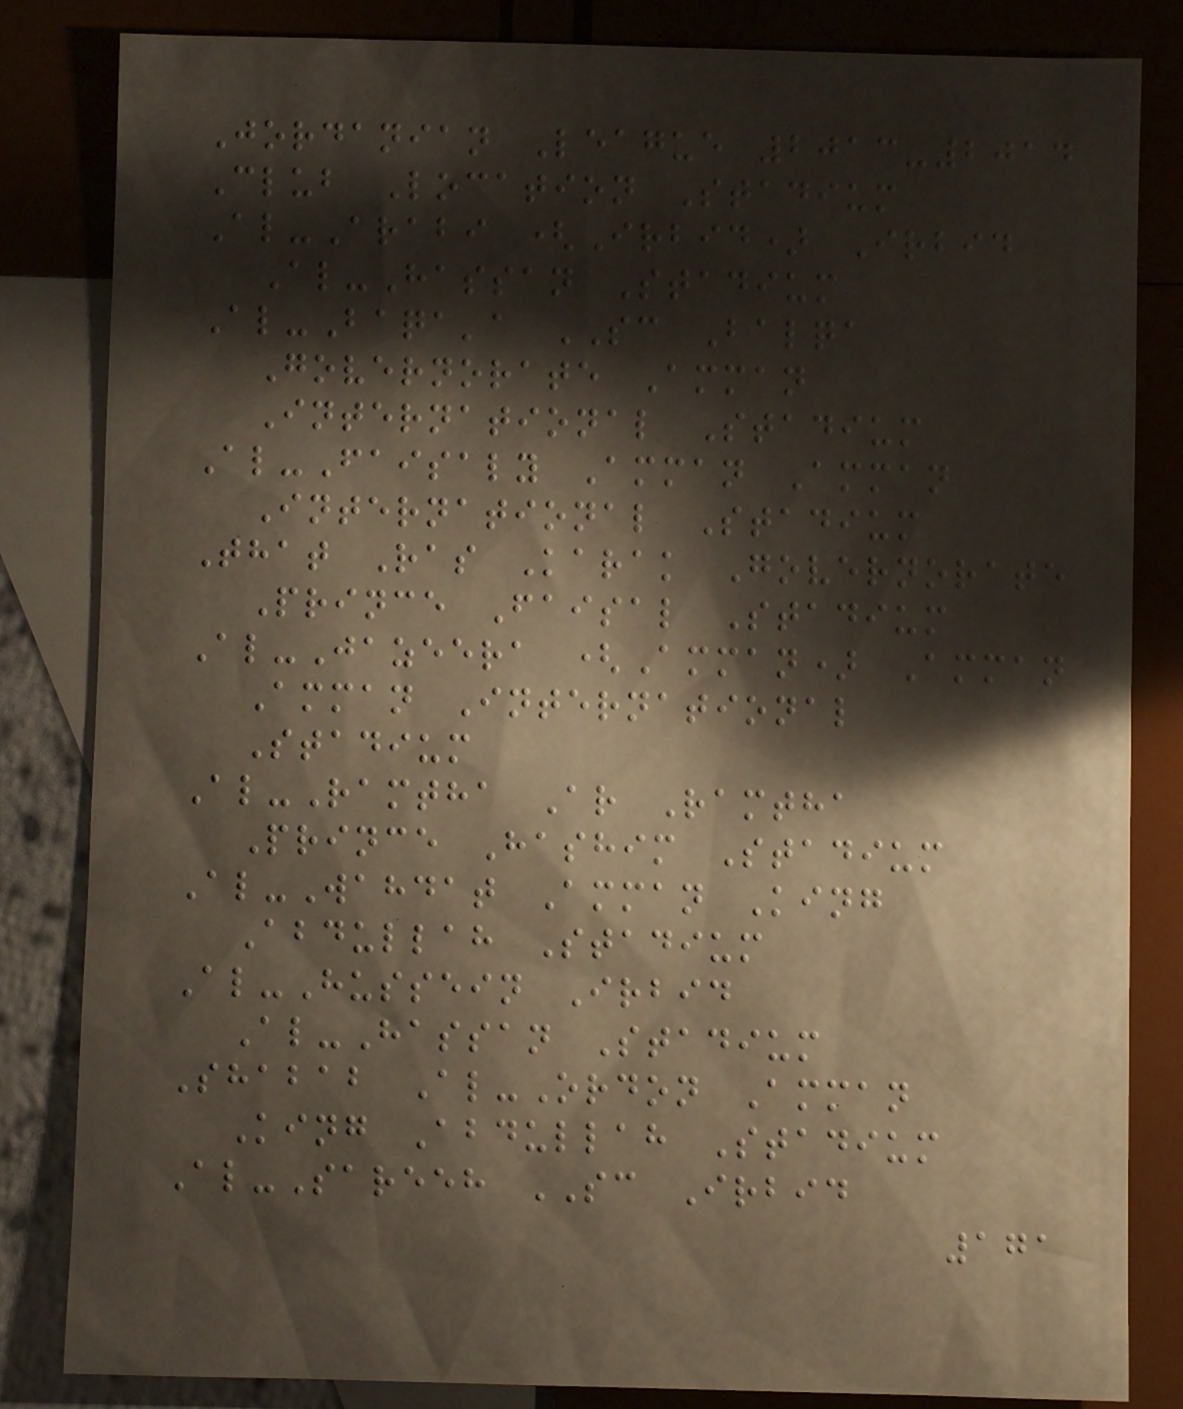Jordanian League 2013-2014
Club Location Stadium
Al-Arabi (Irbid) Irbid
Al-Hassan Stadium
Al-Baqa'a SC Balqa
Governorate Amman
International Stadium
Al-Faisaly Amman Amman
International Stadium
That Ras Karak Governorate
Prince Faisal Stadium
Al-Jazeera (Amman) Amman
Amman International
Stadium
Al-Ramtha Ar Ramtha
Prince Hashim Stadium
Al-Wahdat Amman King
Abdullah Stadium
Al-Hussein Irbid
Al-Hassan Stadium
Shabab Al-Ordon Amman
King Abdullah Stadium
Al-Sareeh SC Irbid
171
